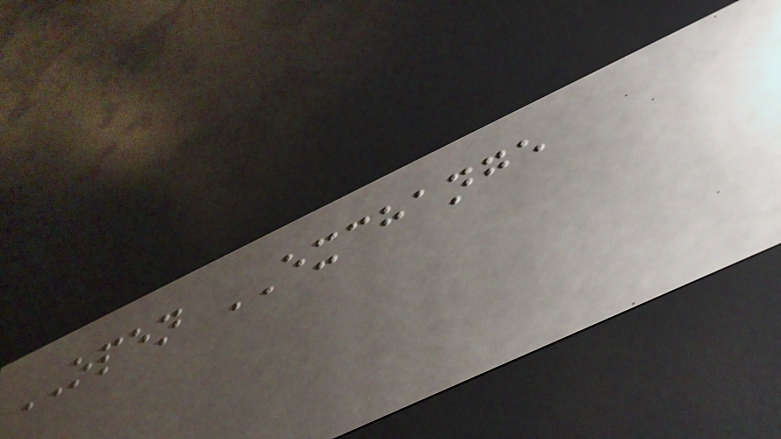OPEN EXCHANGE
